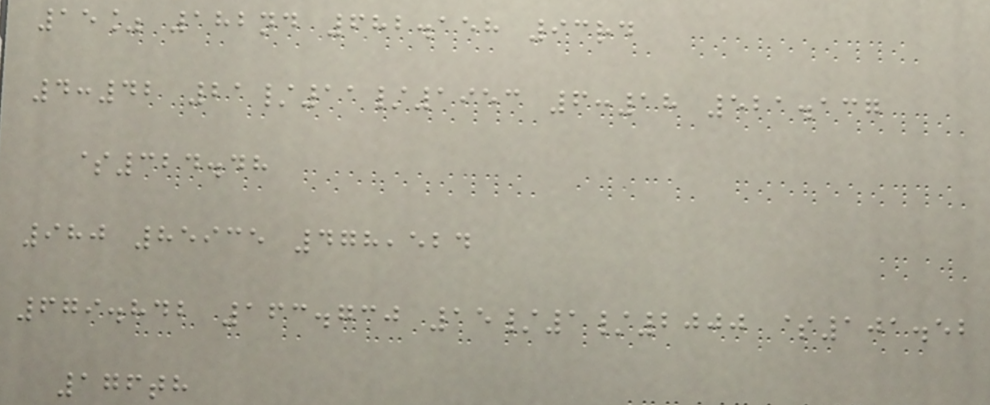15% 182nd 682.158 93rd
4:42 21/11/1953 6:18 521.137
$324.48
980 85935 478,524
679.842 163.730 15/1/2000 $101.52
176th
